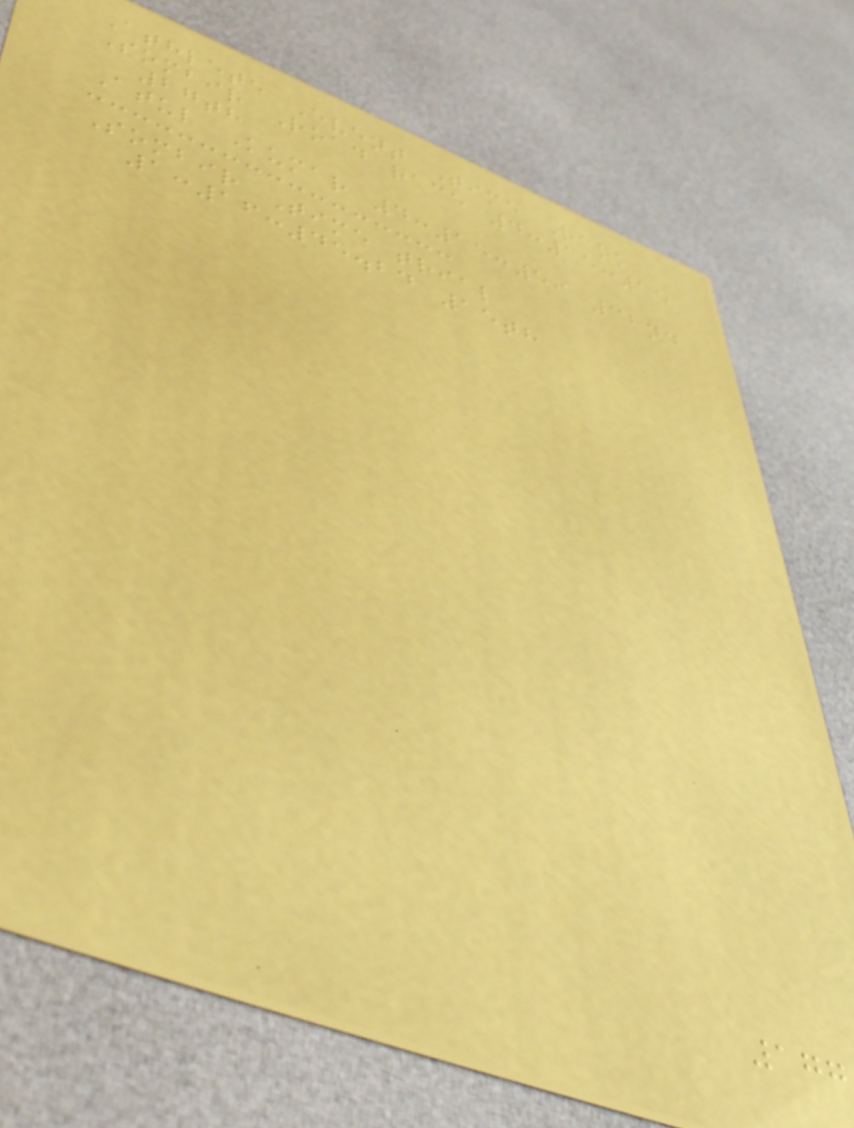Athlete Event Time Rank
Sombir Road race 4:15:15
27th
Atul Kumar 4:15:59 32nd
Sombir Time trial
1:16:45.24 15th
177
